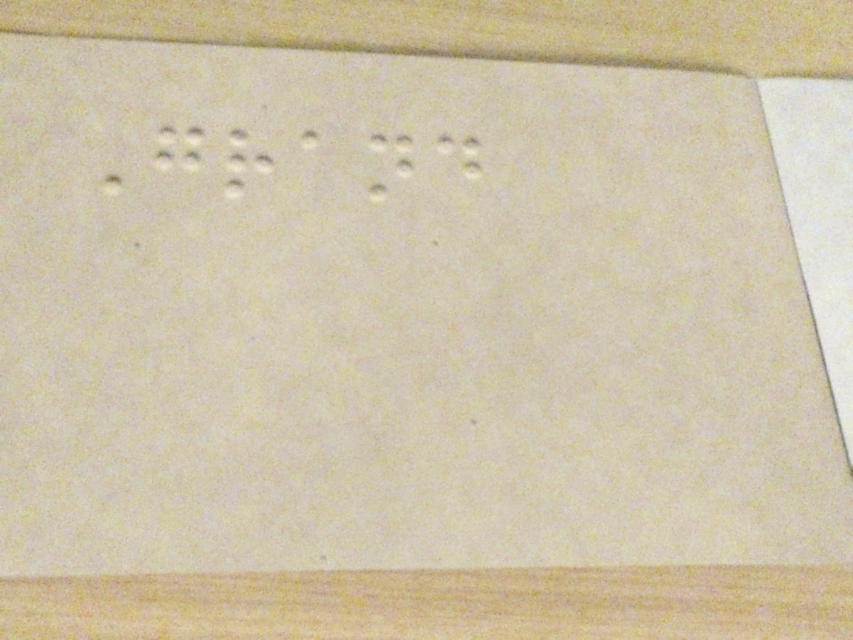Grand
